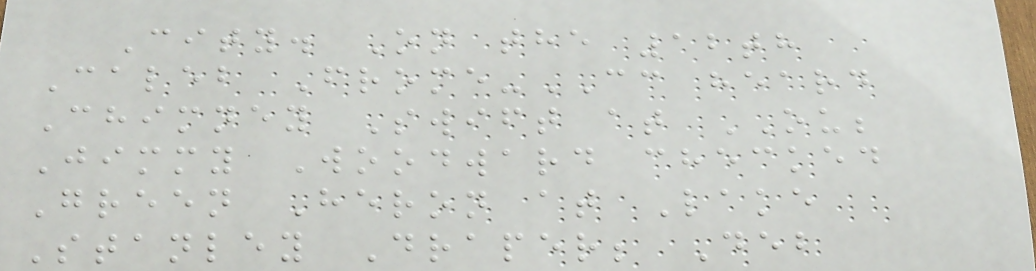City. On the 12th
Caleb Frome-CC heard
Chimney Swift at OU;
Jimmy Woodward checked
Green Heron at Lake
Stanley Draper; Deb
